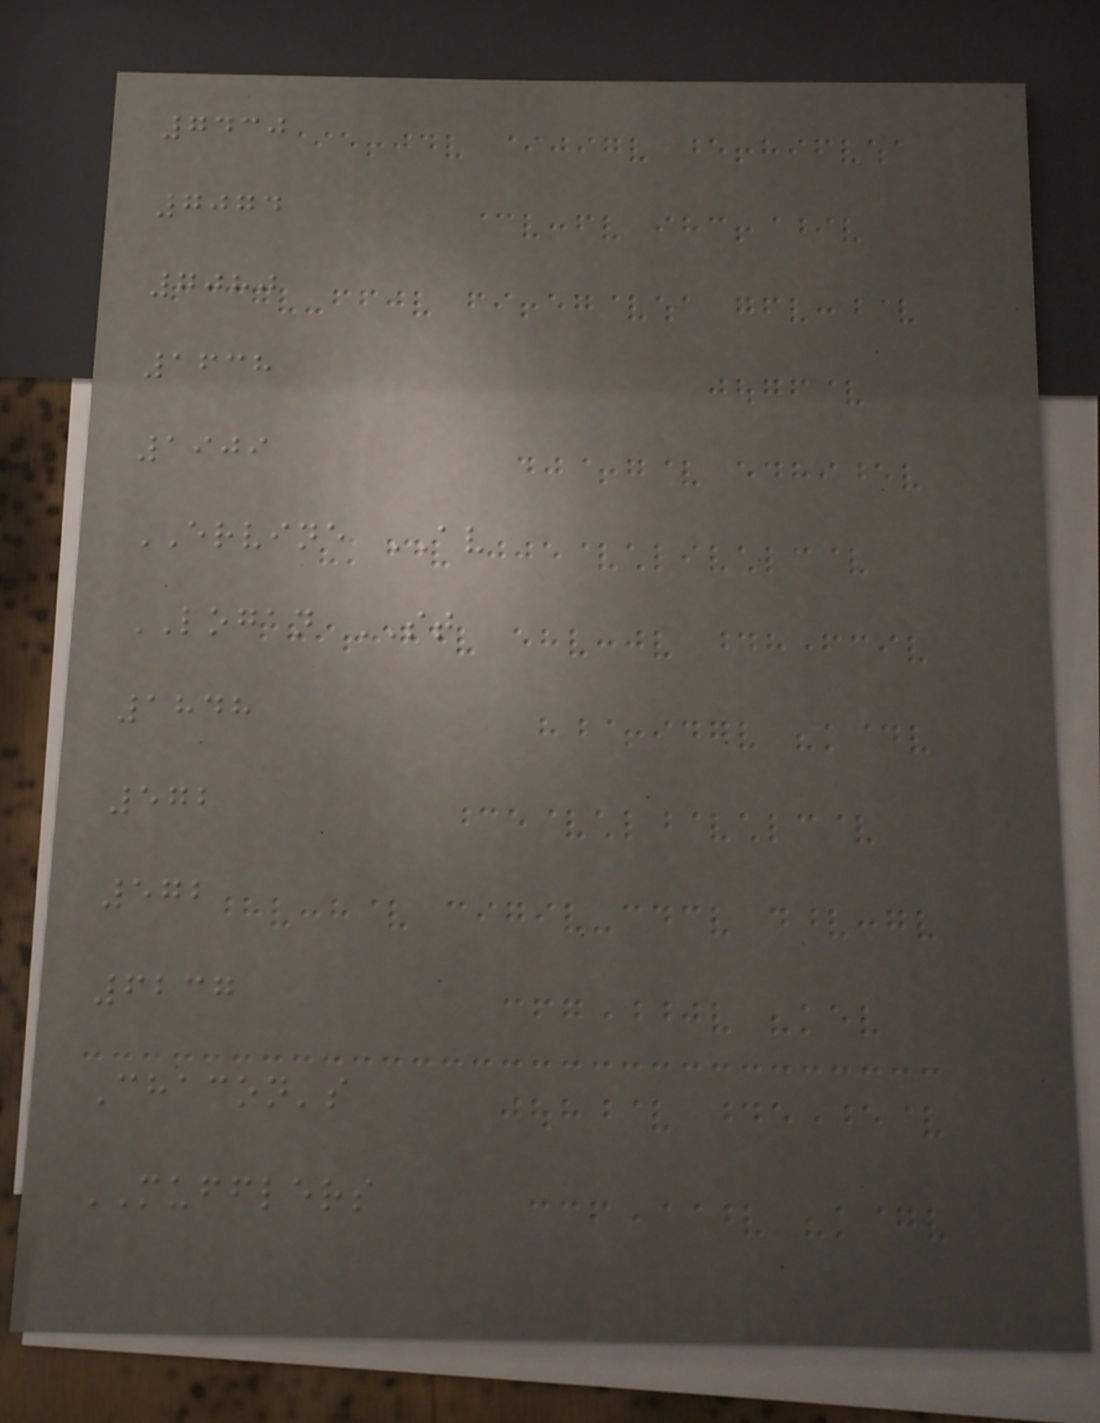7430
7074
7080
1638
1909
ERVINE AV
LOGAN ST
1848
572
572
6237
Chacon's
MUFFLERS
